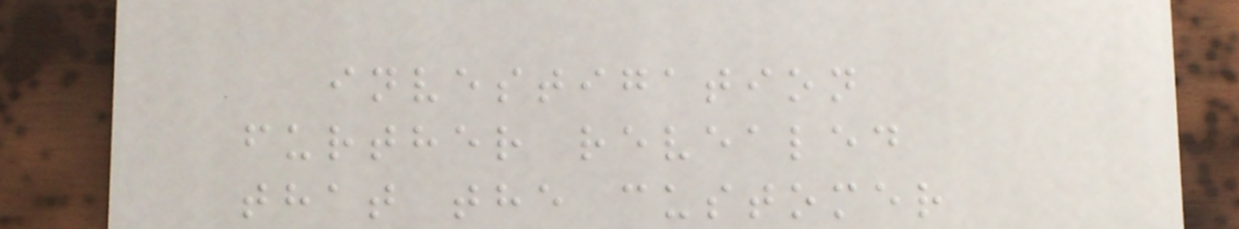investigation
further revealed
that the customer
